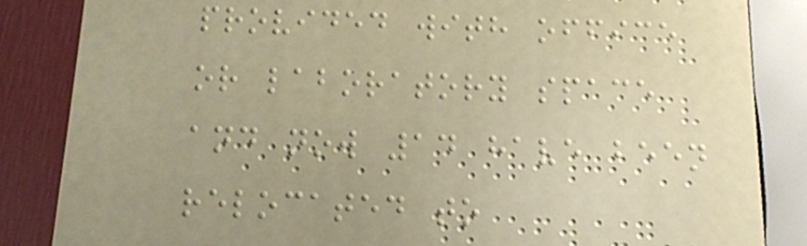provided with office
or laboratory space
and now 14 have been
relocated to
